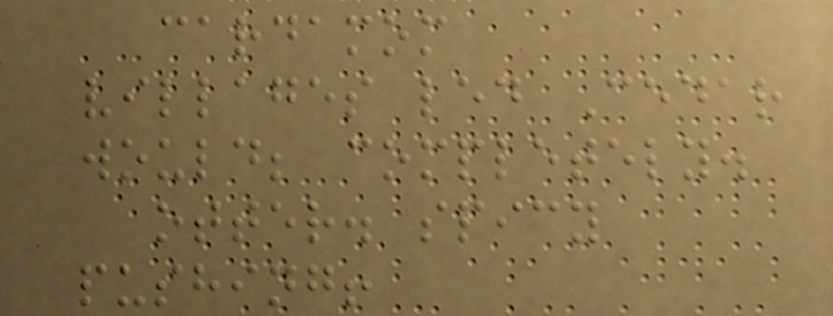cardamom
villages led Cedar
would; completely.
otter. spicy
pushing!
